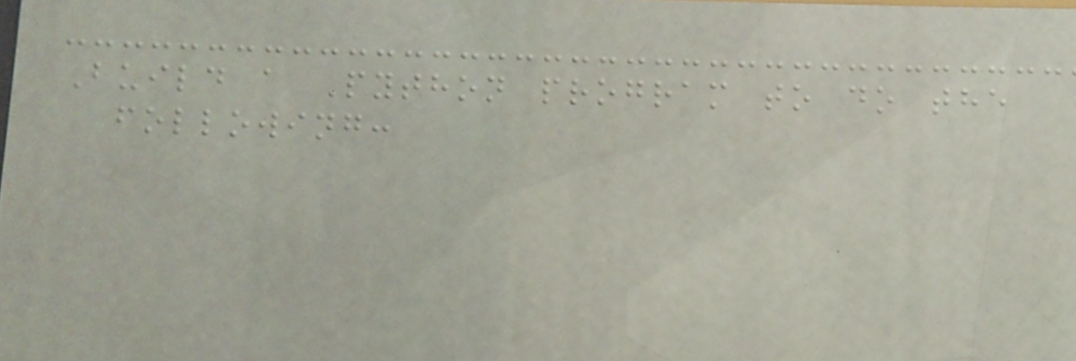Build a Python program to do the
following:
